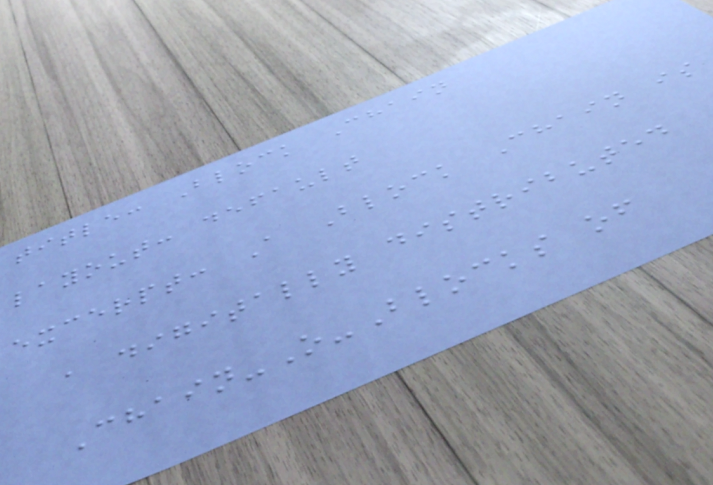title: Block Chain
layout: default
excerpt: A Block Chain is
a digitally distributed
Chain-O-Blocks of
